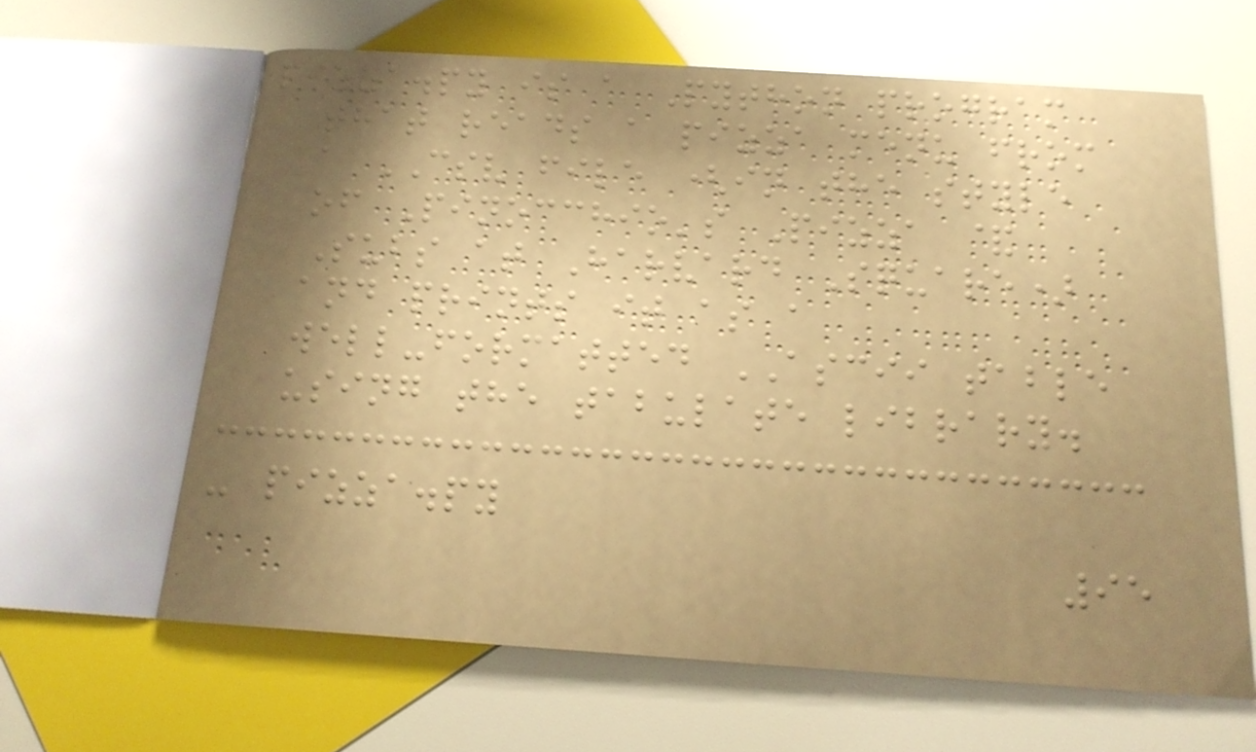pizza.py is a Python program
that reads a pizza menu from
a CSV file (in the style
of Pinocchio's Pizza &
Subs at Harvard Square)
and prints it as a
well-formatted ASCII table
using the tabulate library.
- pizza.py
95
